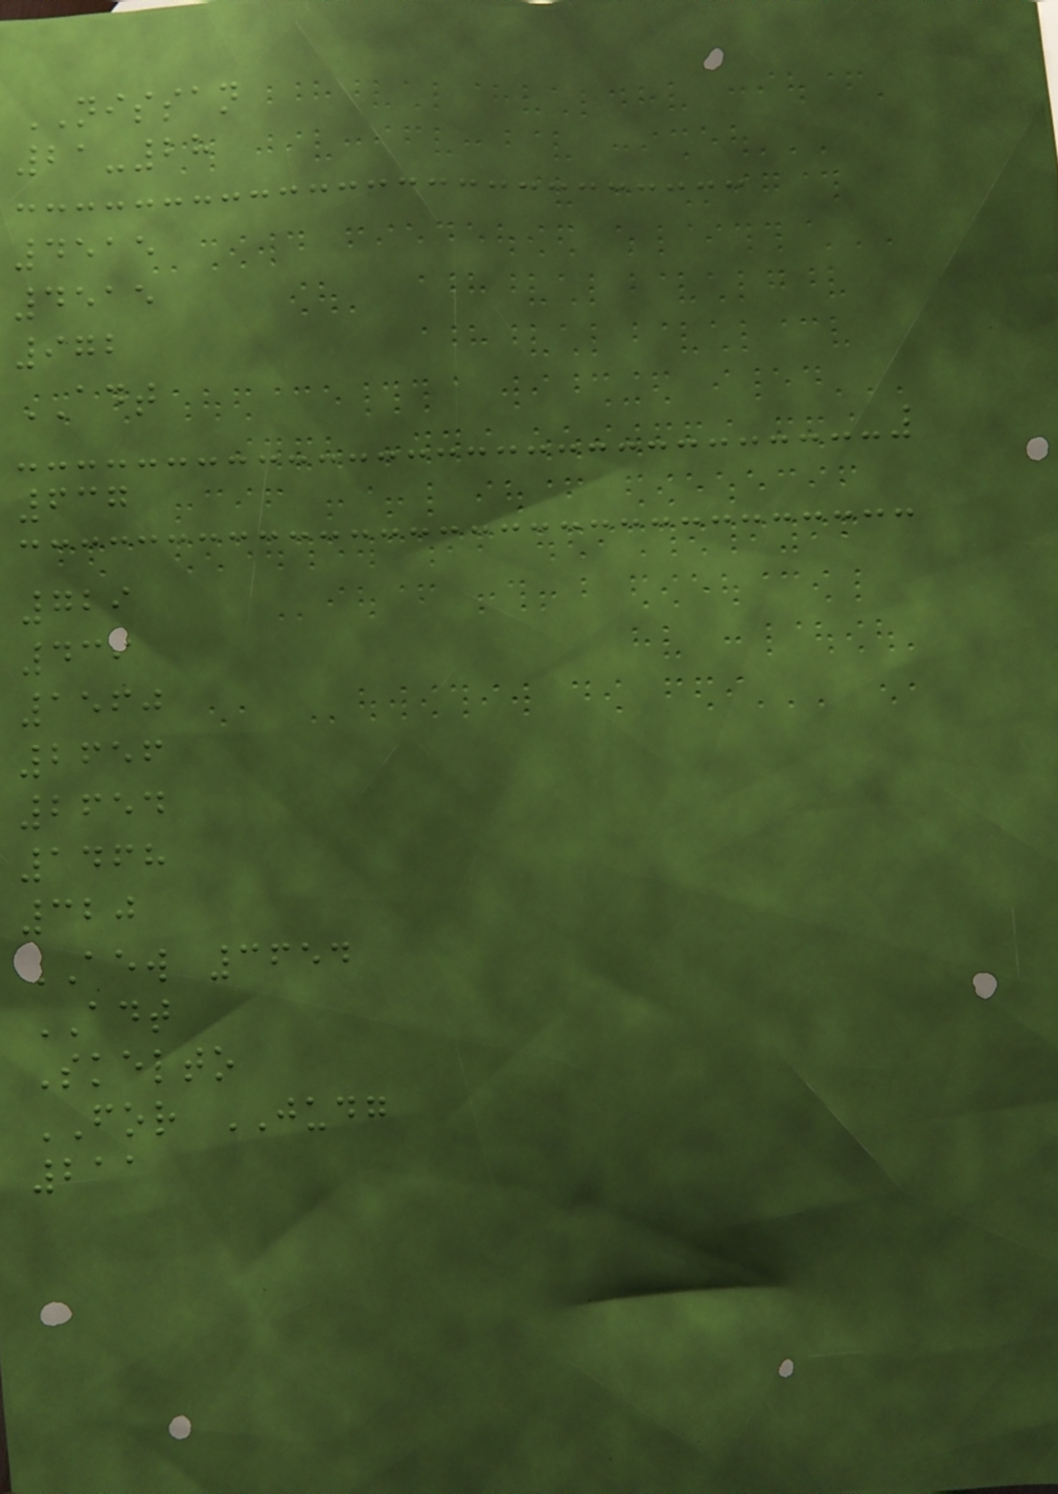NISSAN
21-28
4515
4515
972
ADT
637
729
439
1560
2656
2654
1468
320
AEW 3654
ADT
Skelto
FOR JUDG
211
